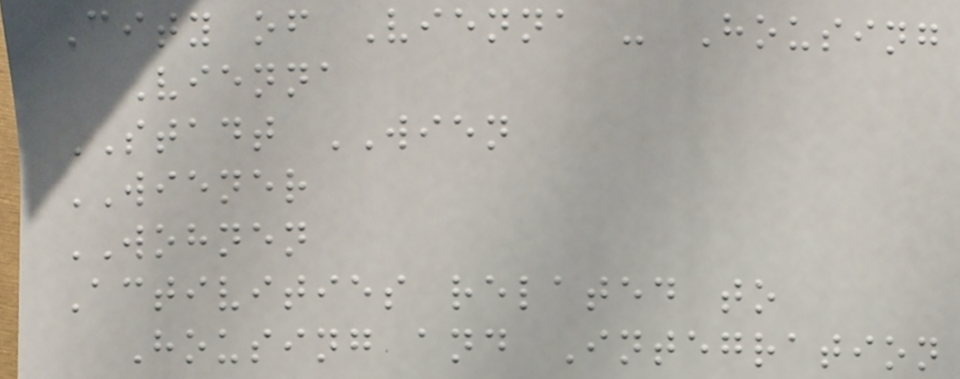City of Vienna - Housing
Vienna
STADT WIEN
WIENER
WOHNEN
Activities related to
Housing and Integration
